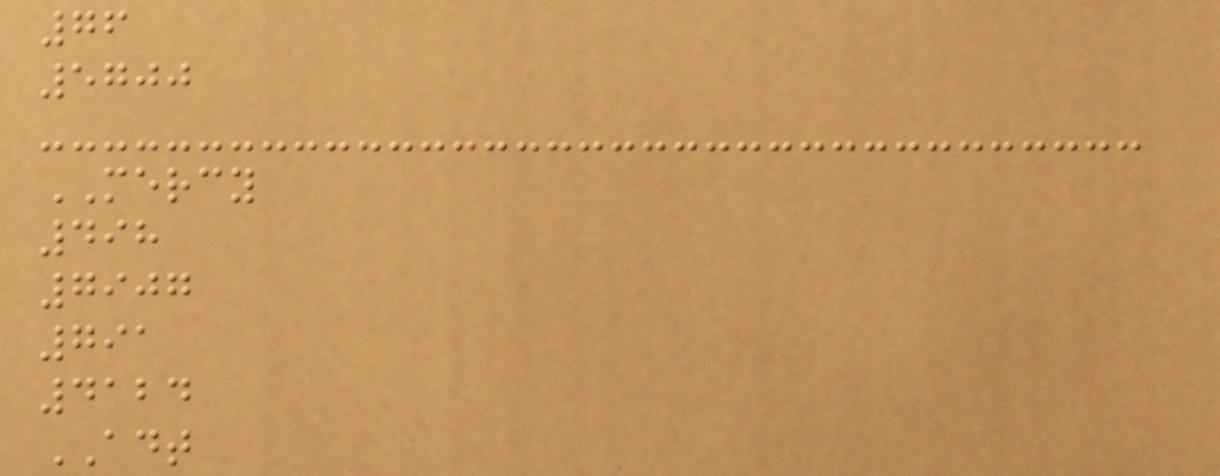76
5700
MERCY
498
7907
791
4124
ADT
